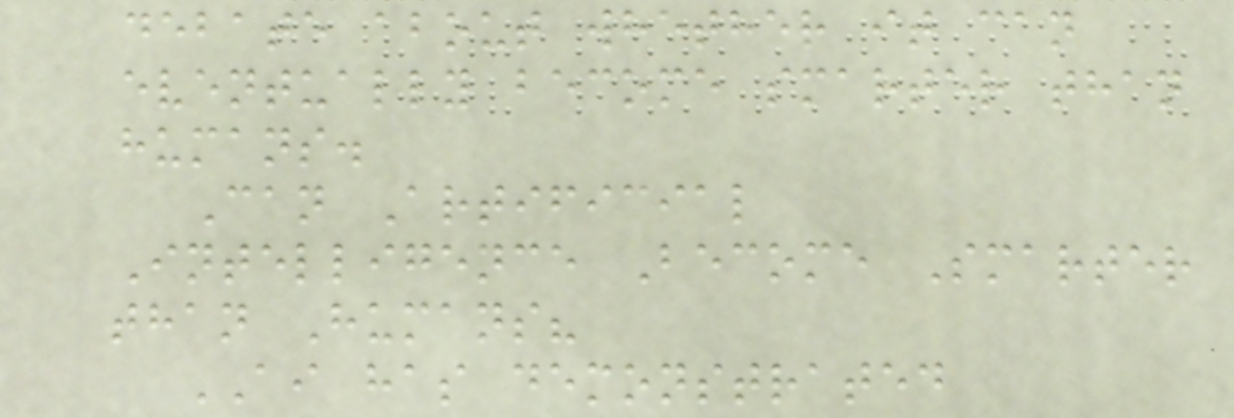debate about whether it can
eventually become smarter than
humans.
Can Artificial
Intelligence Become Smarter
than Humans?
AI has demonstrated
